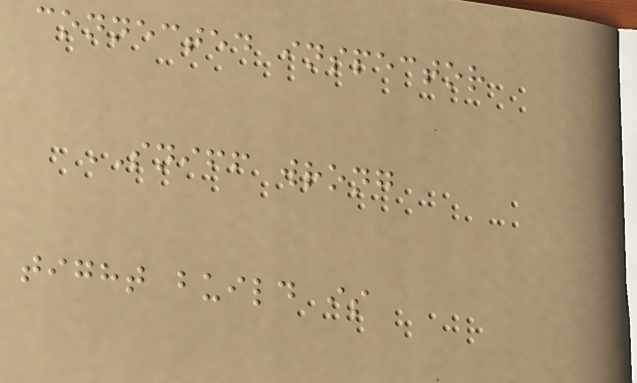connected inspector
SNIFF wrong
tight build is
